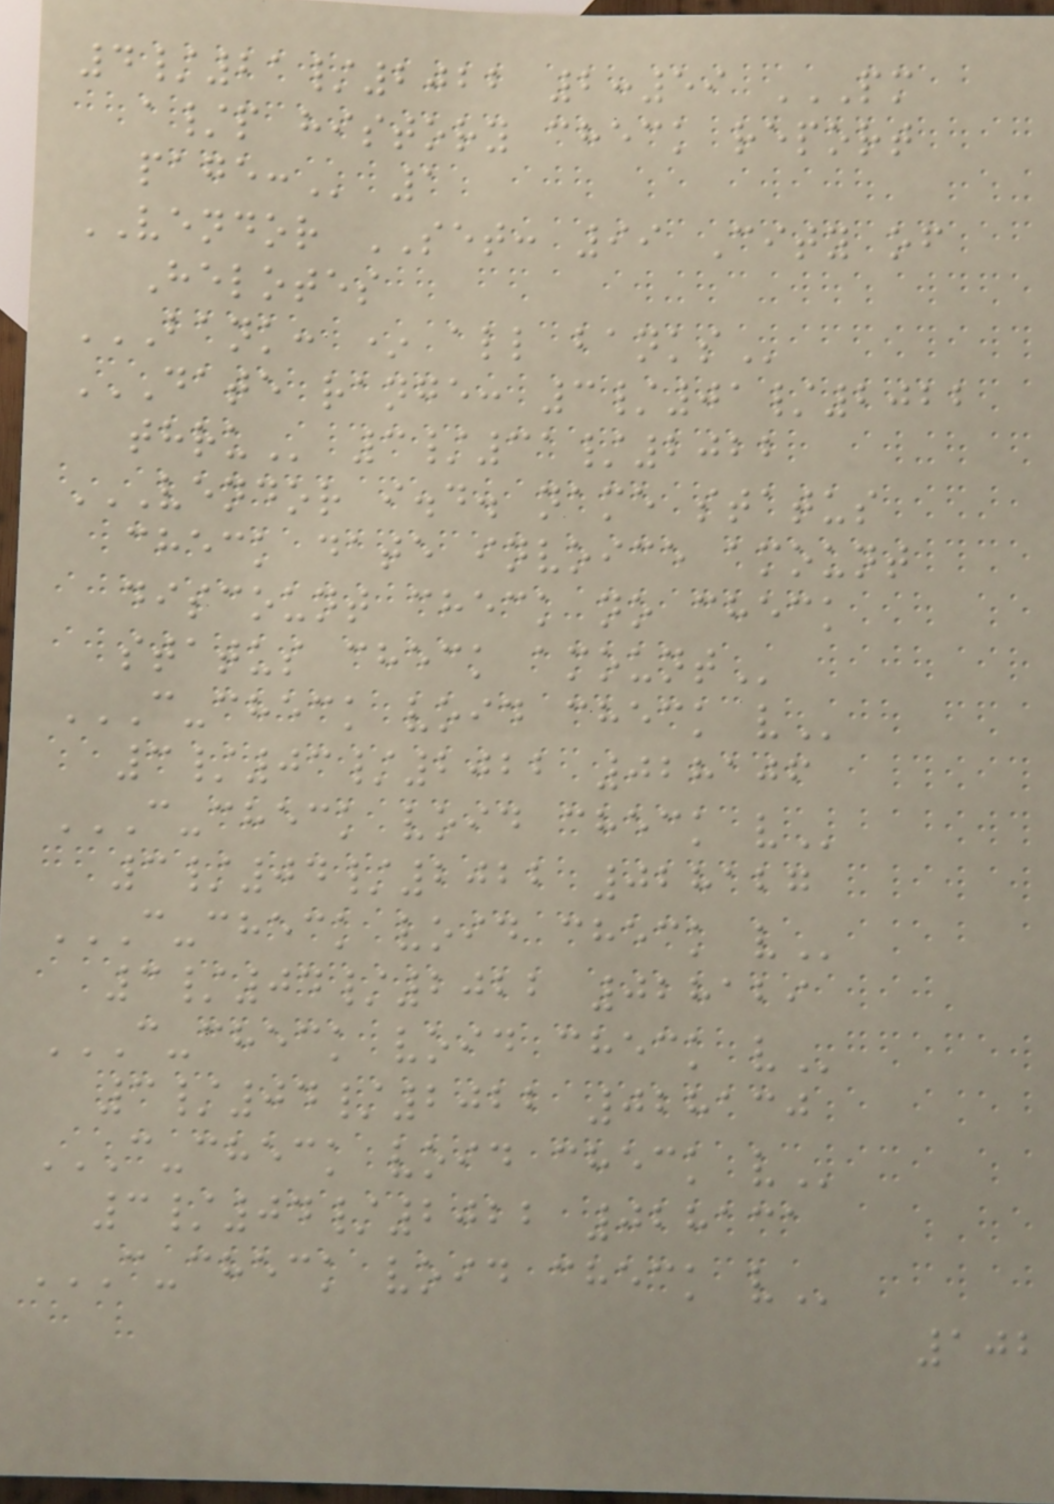4/21/2022 2:59 PM
A/P HISTORY CHECK REPORT
PAGE: 1
VENDOR SET: 99 City of
Helotes
BANK: * ALL BANKS
DATE RANGE: 3/01/2022
THRU 3/31/2022
VENDOR I.D. NAME STATUS
CHECK DATE INVOICE AMOUNT
DISCOUNT CHECK NO CHECK
STATUS CHECK AMOUNT
C-CHECK VOID CHECK V
3/03/2022 028106
C-CHECK VOID CHECK V
3/04/2022 028127
C-CHECK VOID CHECK V
3/04/2022 028129
C-CHECK VOID CHECK V
3/04/2022 028130
C-CHECK VOID CHECK V
3/04/2022 028131
C-CHECK VOID CHECK V
102
